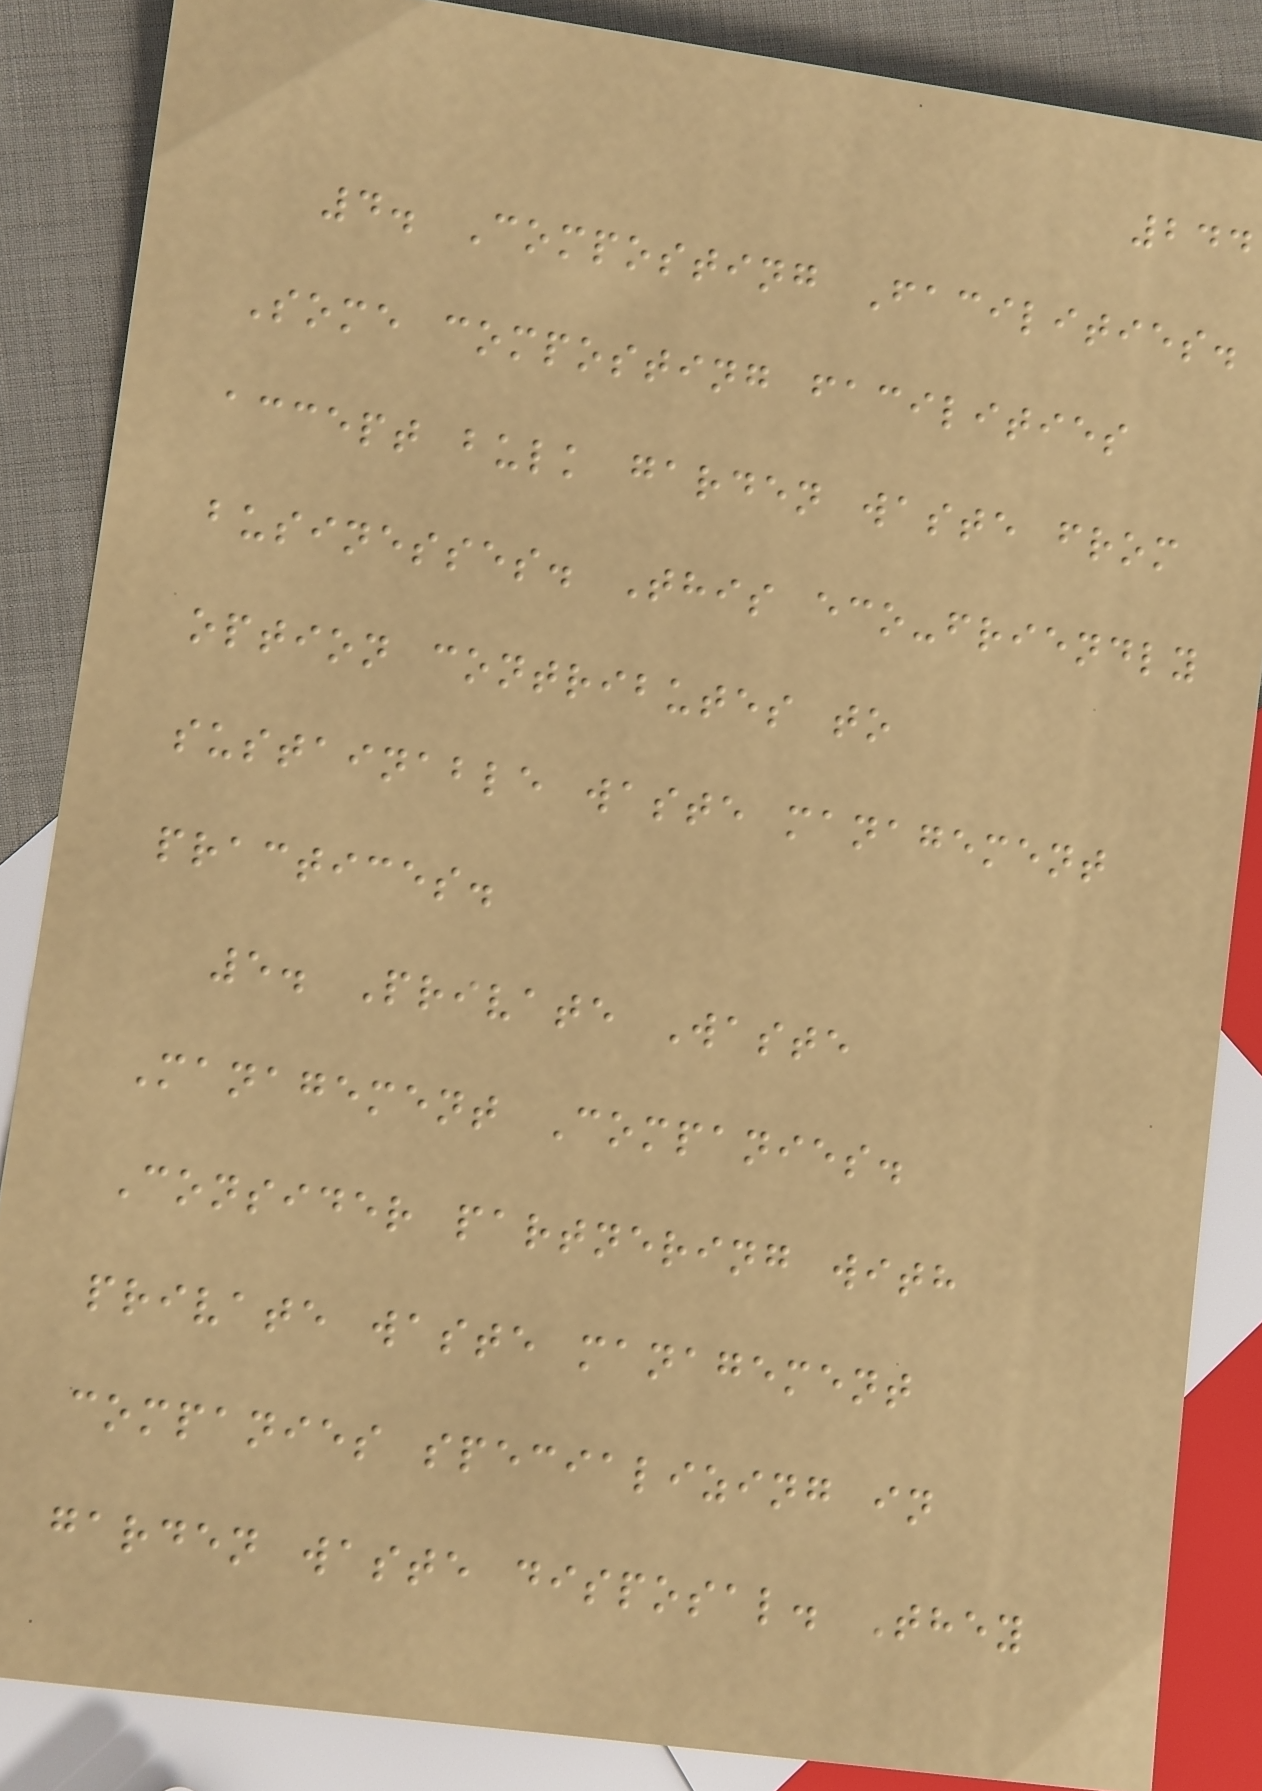244
4. Composting Facilities.
Some composting facilities
accept bulk garden waste from
businesses. This eco-friendly
option contributes to
sustainable waste management
practices.
5. Private Waste
Management Companies.
Consider partnering with
private waste management
companies specializing in
garden waste disposal. They
